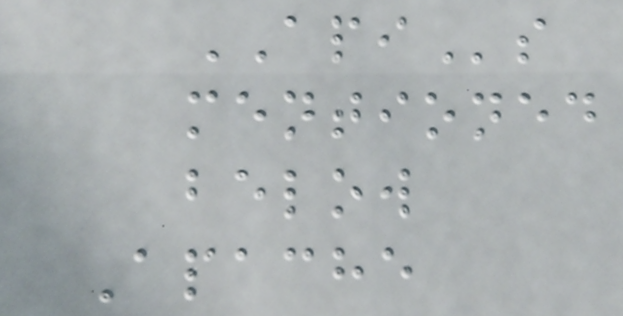APIs
mentioned
below
Apache
